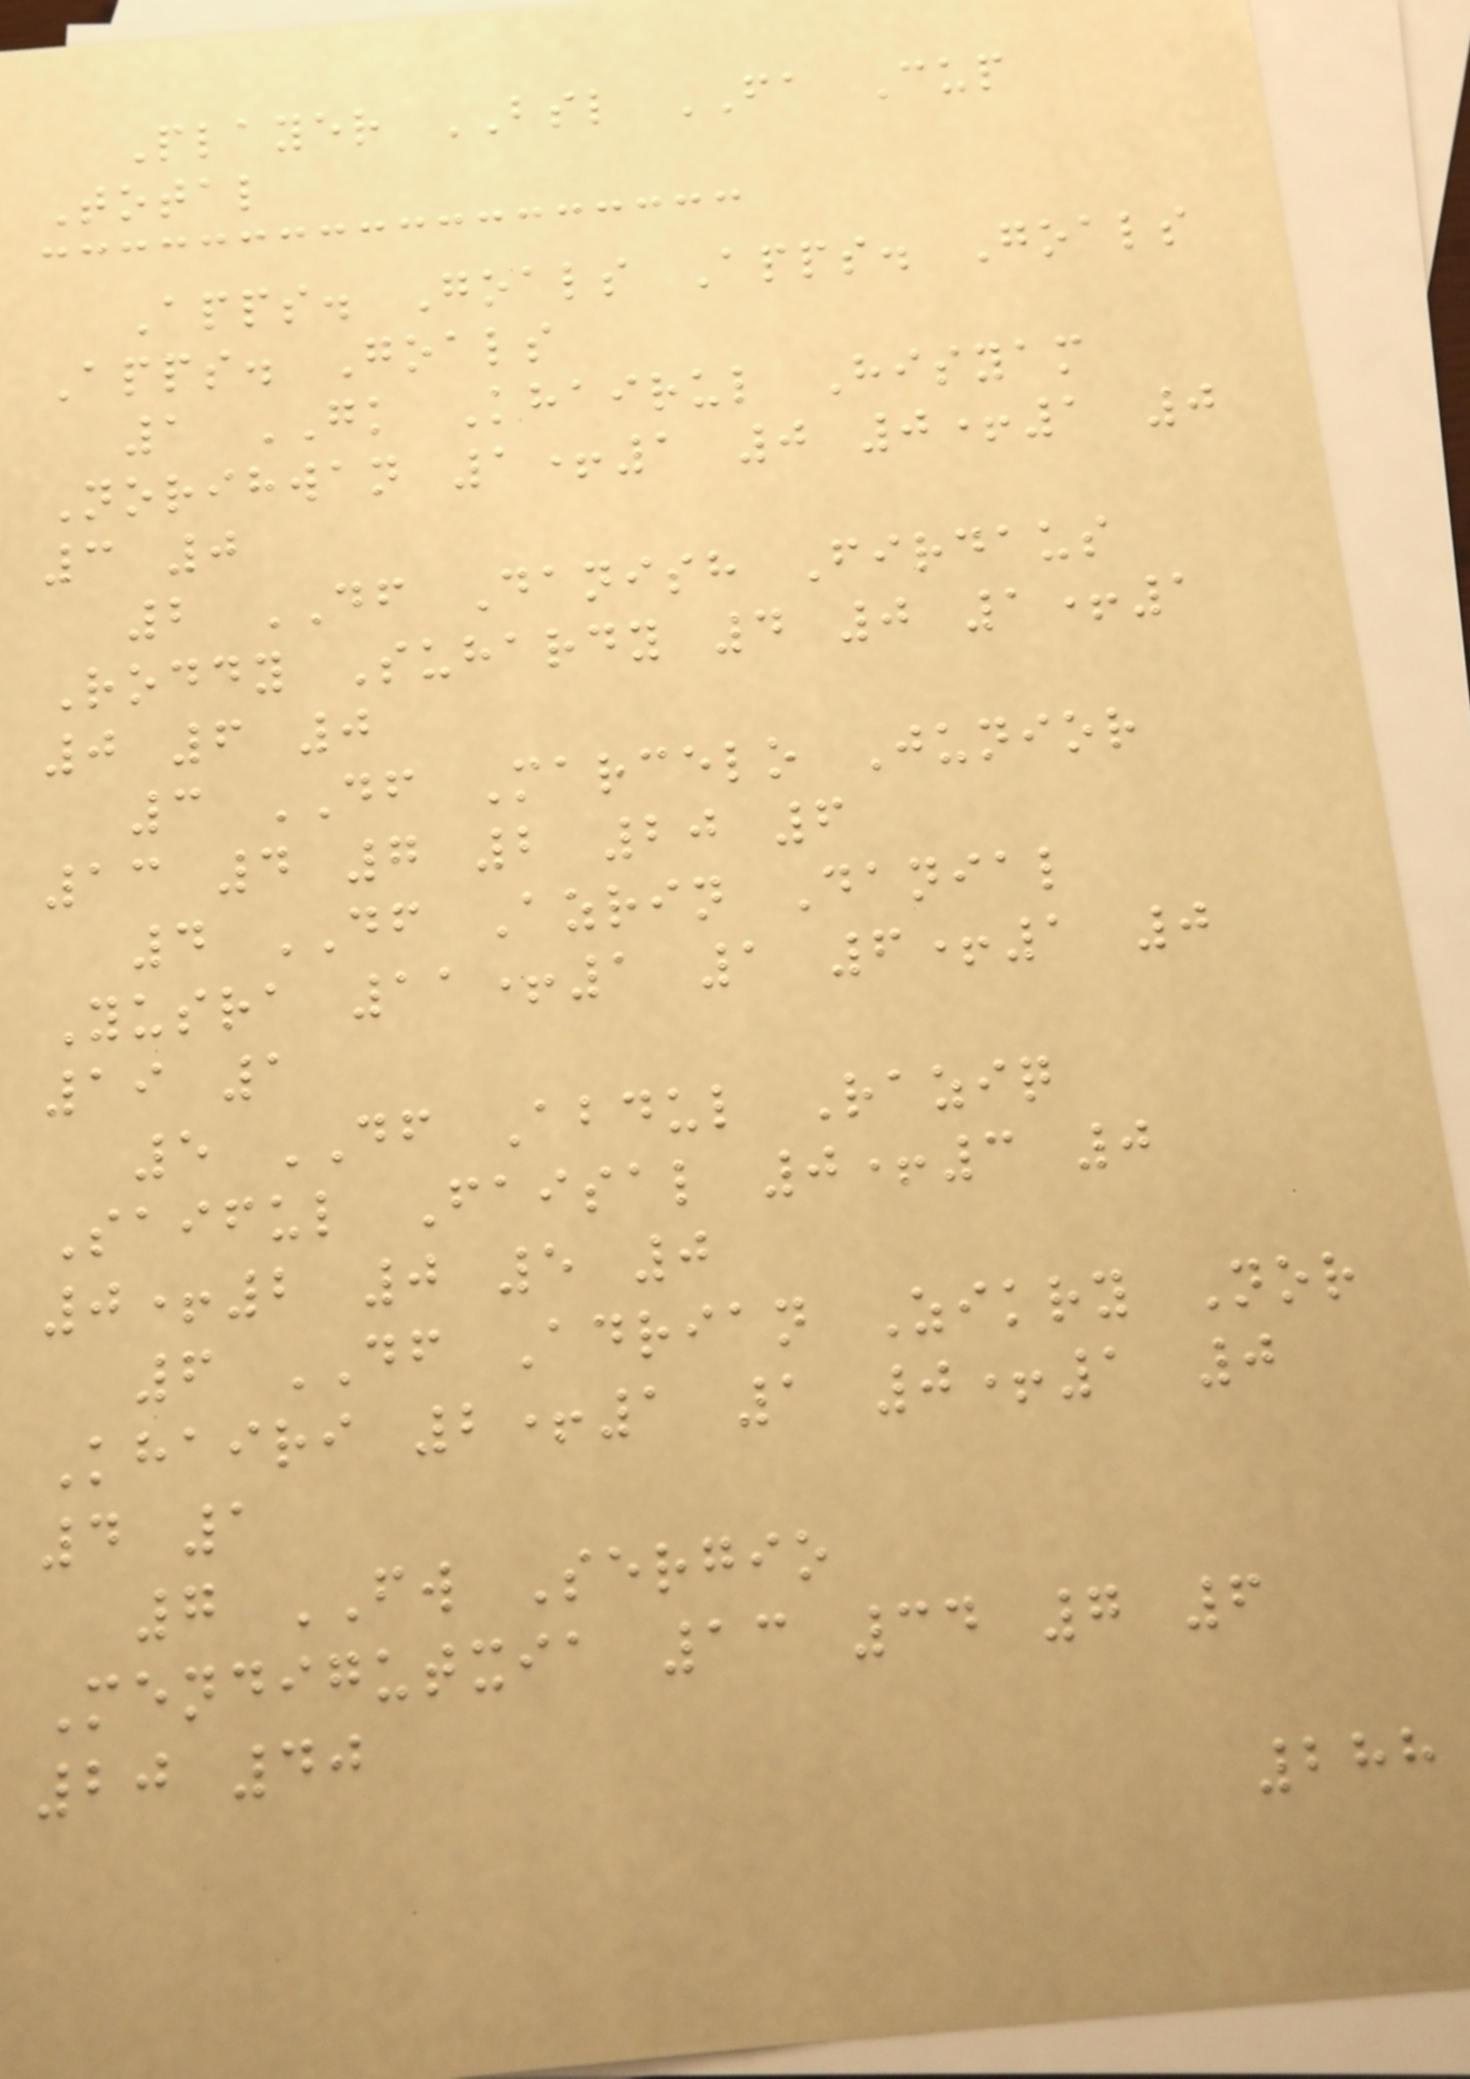Player BSL FA Cup
Total
Apps. Goals Apps. Goals
Apps. Goals
1 GK Khairul Hisyam
Norihwan 1+1 0 0+1 0
3 0
2 DF Danish Firdaus
Roddy Suhardy 4 0 1+1
0 6 0
3 DF Marcelo Junior
13 4 7 2 20 6
4 DF Azrin Danial
Yusra 11+1 1 6+1 0
19 1
5 DF Abdul Raziq
Saiful Faisal 0+3 0
0+2 0 5 0
6 DF Adrian Zikry Nor
Khairi 2+1 1 0+1 0
4 1
7 FW Sergio
Mendigutxia 13 34 7 6
20 40
288
